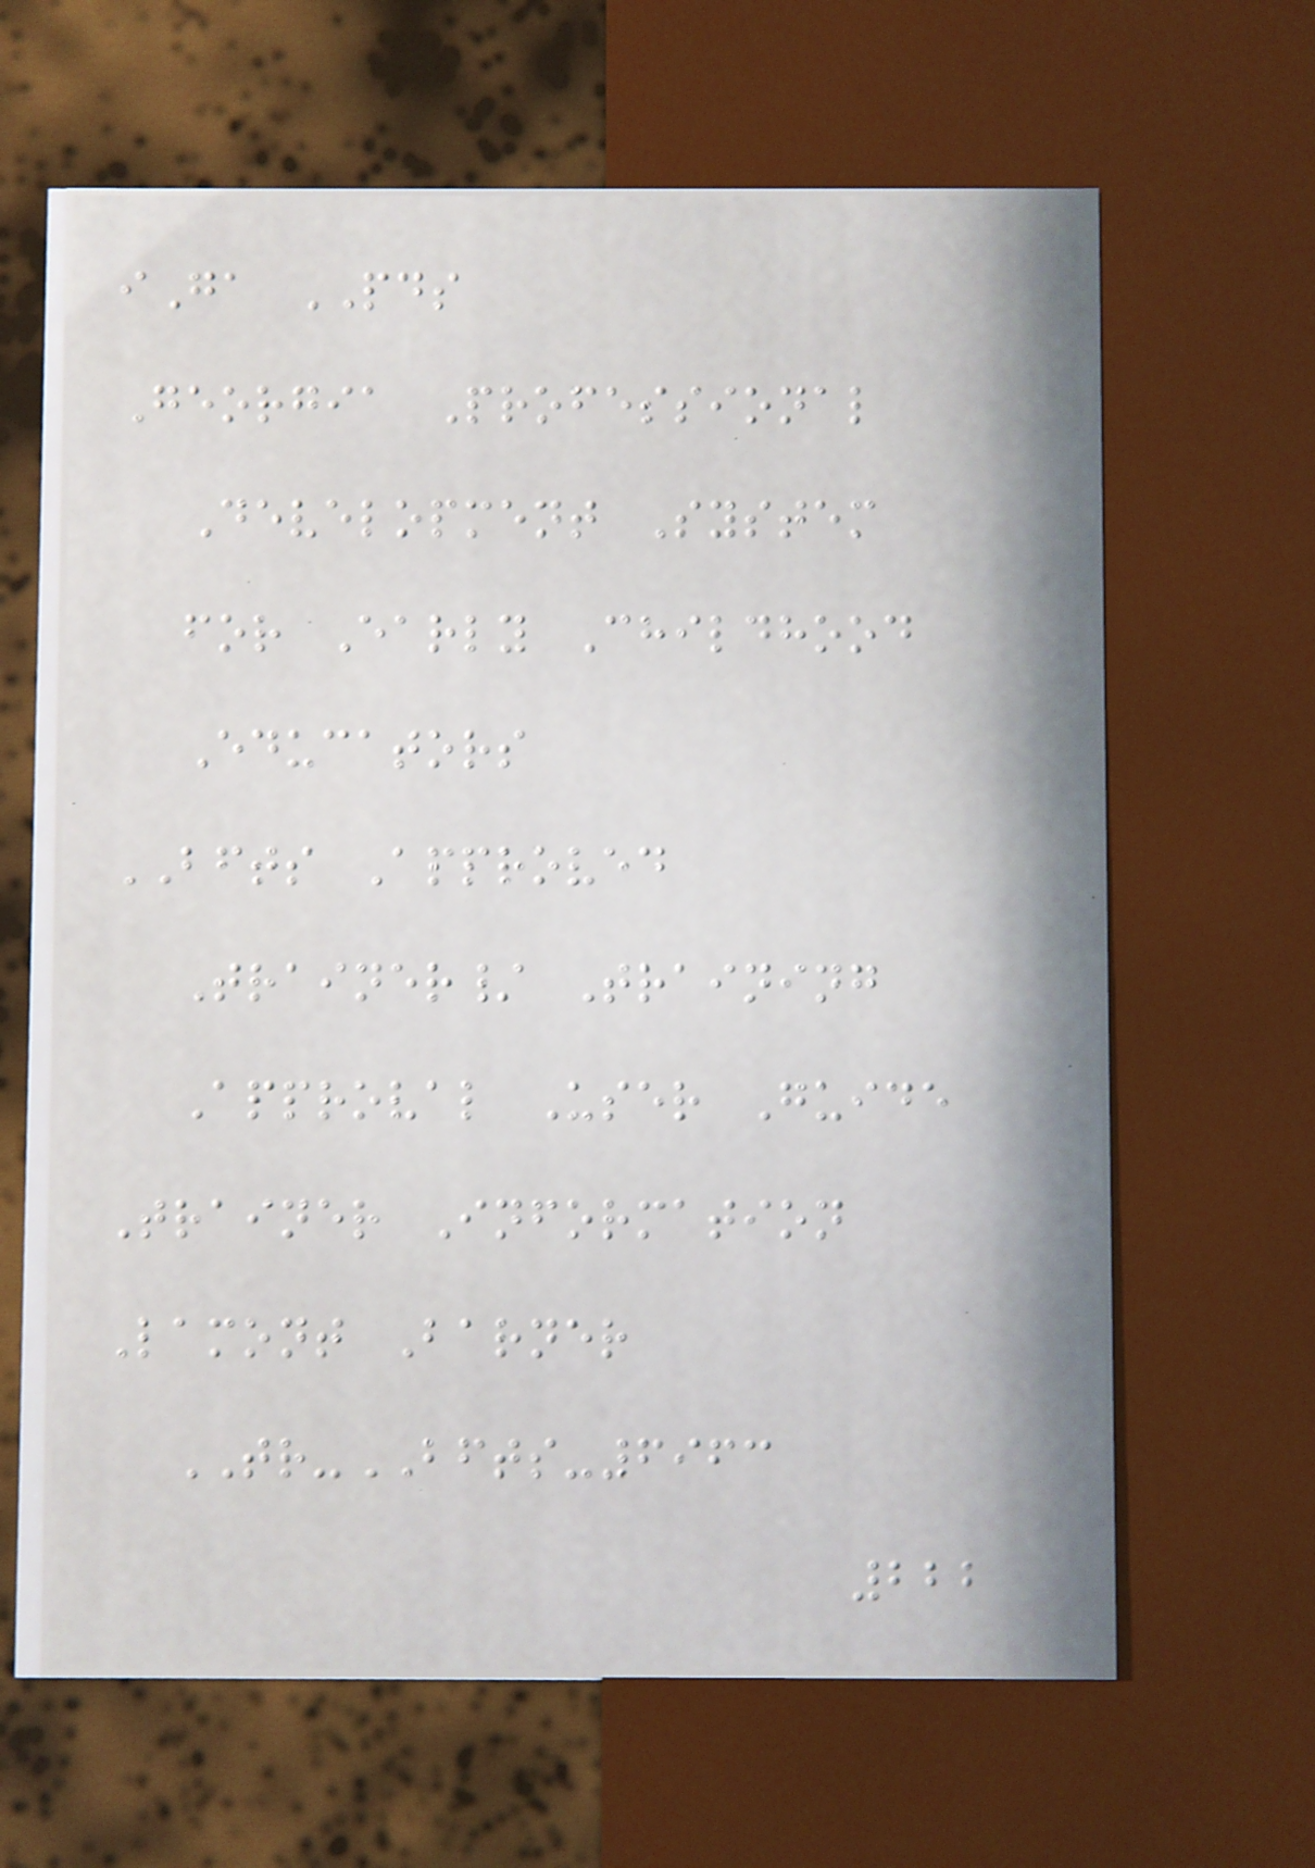iGa PDS
Georgia Professional
Development System
for Early Childhood
Educators
BFTS Approved
Trainer/ Training
Approval User Guide
Trainer Information
Lamont Barner
TR-BFTS-6963
222
